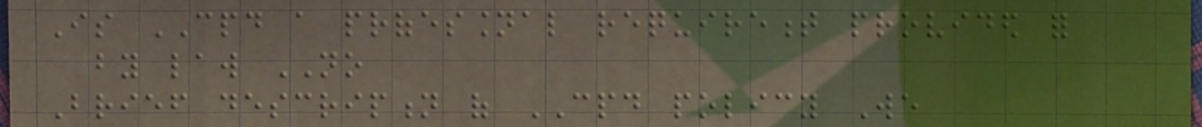Is CPD a professional requirement provided for
by law NO
Brief description of CPD policy We
